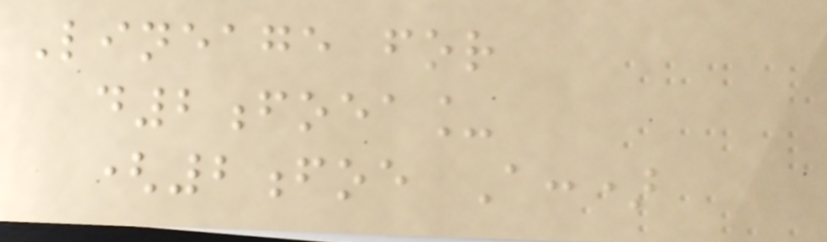Lineage for
d2foea_
(2foe A:)
